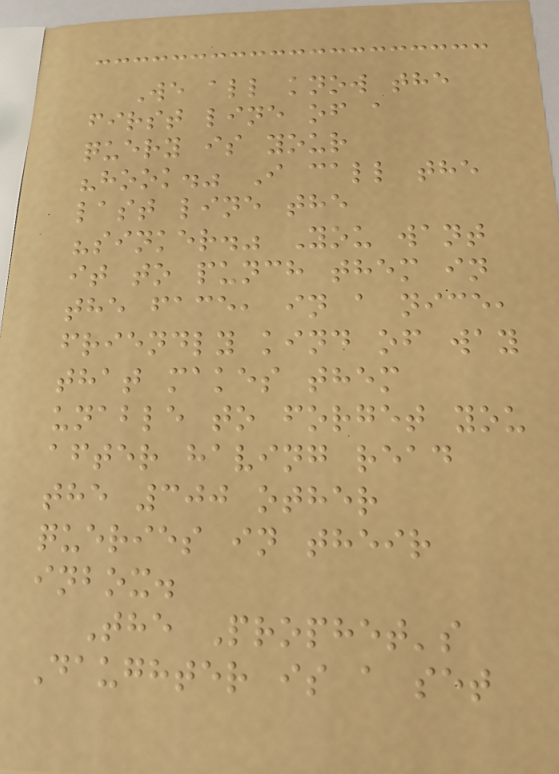We all know the
first line of a
query is your
"hook." I call the
last line the
"sinker." You want
it to punch them in
the face, in a nice,
friendly kind of way
that makes them
unable to forget you
after having read
the 300 other
queries in their
inbox.
The Prophet's
Daughter is a set
